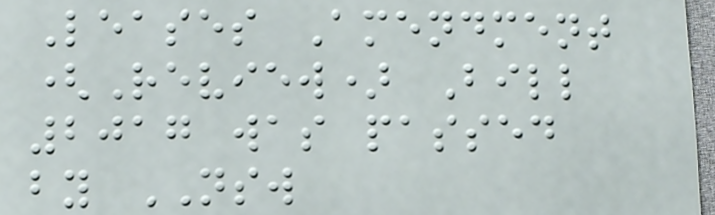Leases Amendment
(Review) Bill
2017 was passed
by NSW
